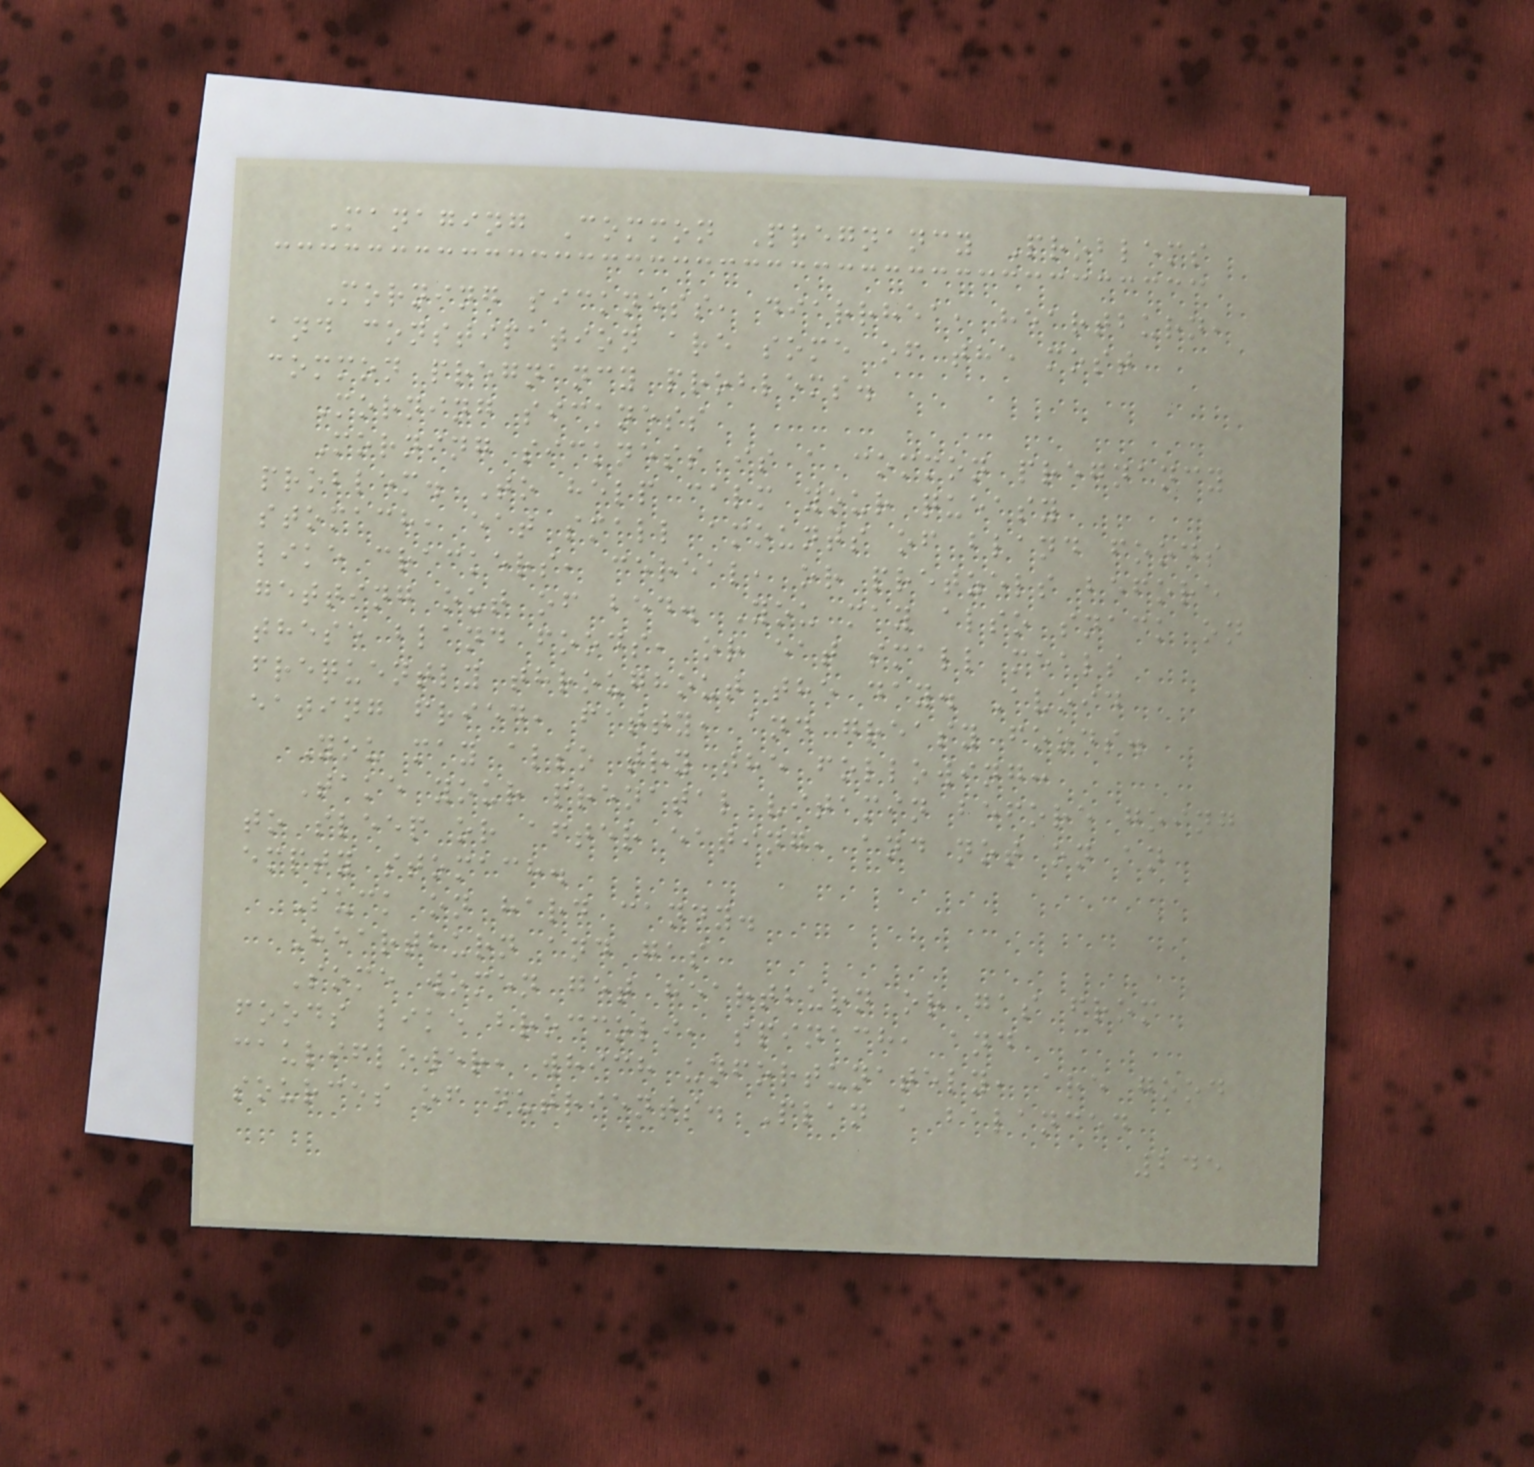Managing Common Pregnancy Problems
Morning sickness, diarrhea, heartburn,
and constipation are some of the most
common pregnancy problems.
Morning sickness
Morning sickness is a common pregnancy
problem. To help calm your queasy
stomach, eat small amounts of bland foods
like crackers, cereal, or pretzels before
getting out of bed. You may also snack on
these bland foods, or eat small meals
frequently throughout the day. Avoid
eating fried, fatty, and greasy foods.
You may also try the following:
Take your prenatal vitamin before going
to sleep or after eating, and not on an
empty stomach.
Suck on hard candy.
Heartburn and gas
Some women get heartburn or gas from
foods like broccoli, spinach, and
cauliflower, which unfortunately, are good
sources of nutrients. Plan a balanced
245
